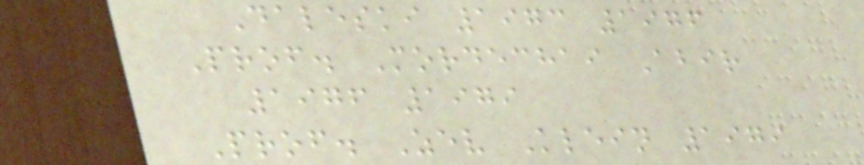Daleski 1973 1976
Prof. Mordechai Abir
1976 1979
Prof. Zev Klein 1979
